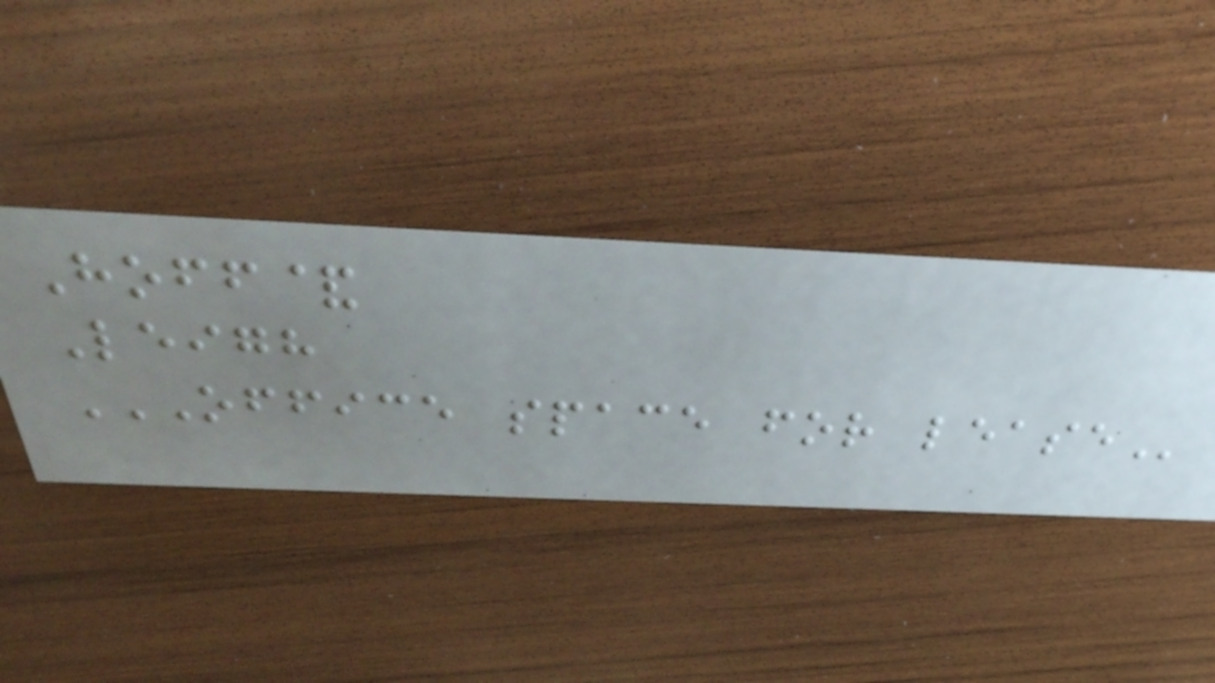Hoff&
Leigh
OFFICE SPACE FOR LEASE
